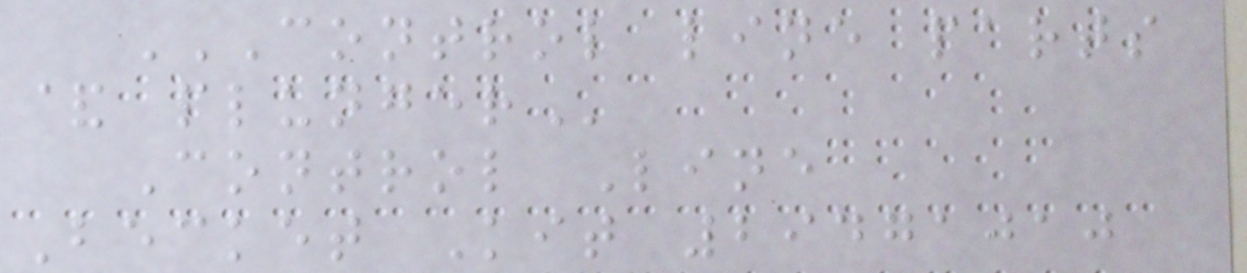CONTROL LINE PARTS
& PLUNGER
Control Line
Becket Kit 29471010
